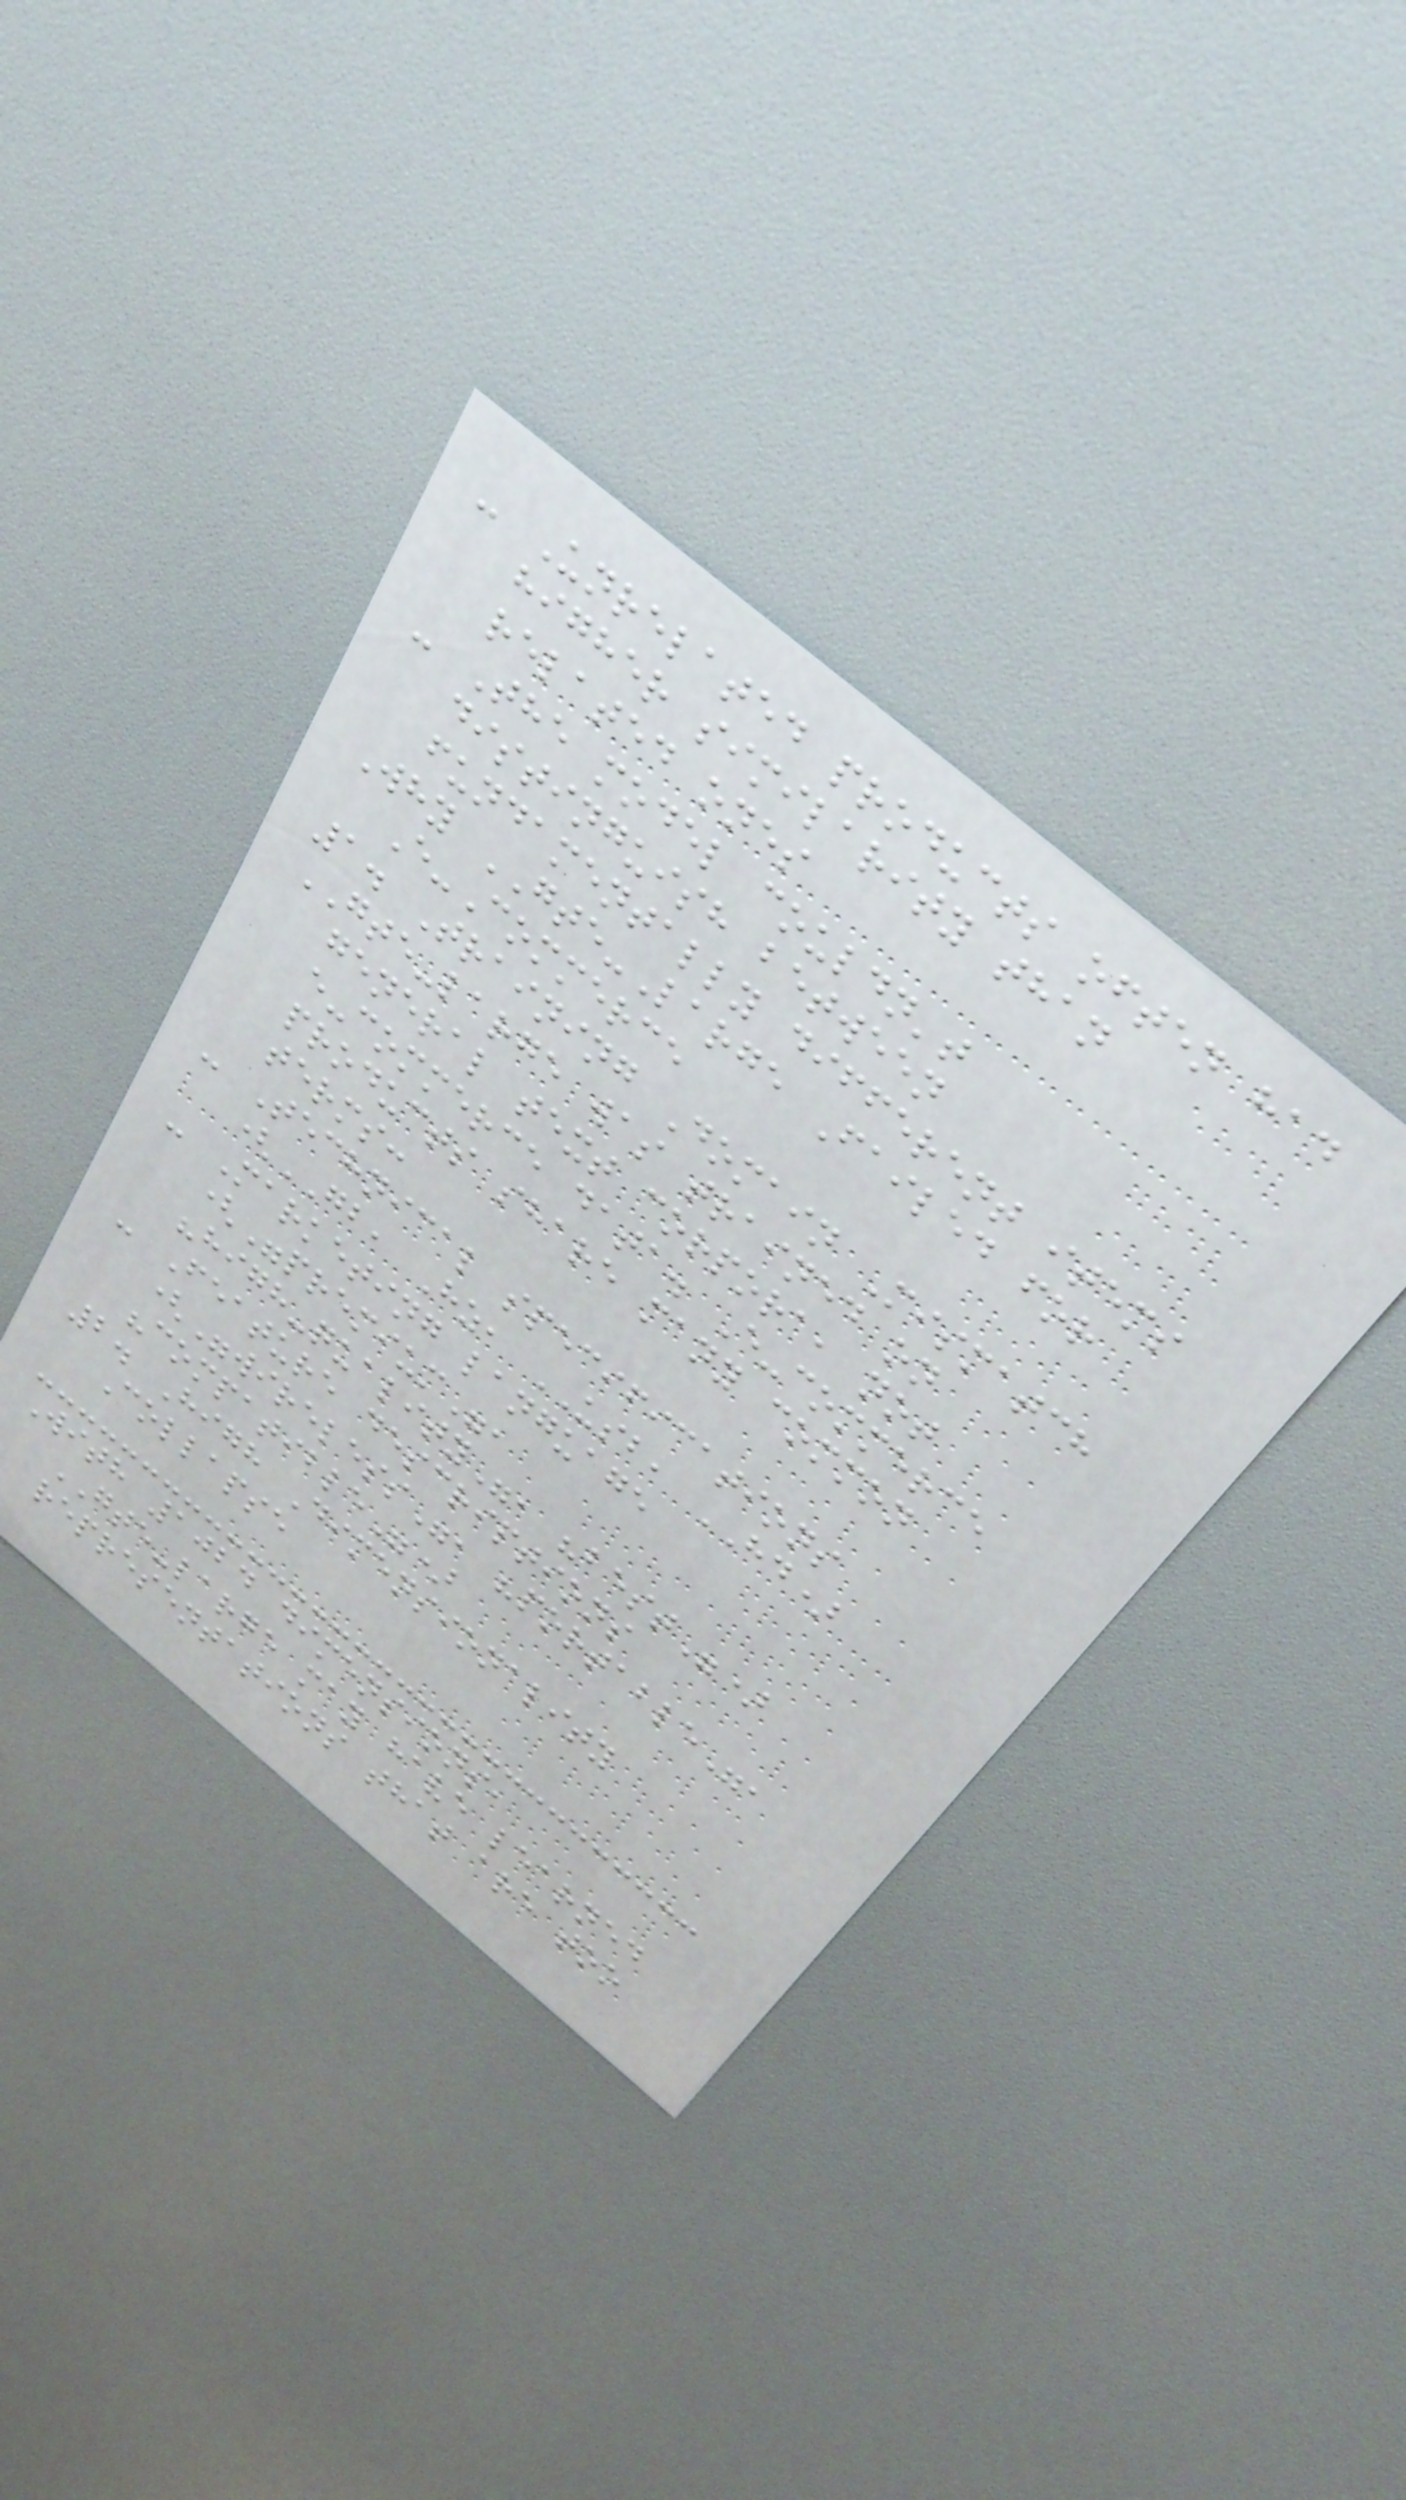- Unrelated products often had
higher similarity than
related ones
- The model couldn't
distinguish between
fundamentally different items
Why GTE-Large Failed for
E-Commerce
1. Training Domain Mismatch
GTE-large was trained on
general text corpora, not
e-commerce data. E-commerce
products share many common
terms:
- Technical specifications
(GB, Hz, USB, HD)
- Marketing language
("premium",
"high-quality", "best")
- Feature descriptions
("wireless", "portable",
"compatible")
2. High Dimensionality
Collapse
With 1024 dimensions,
GTE-large may have learned
representations that are too
